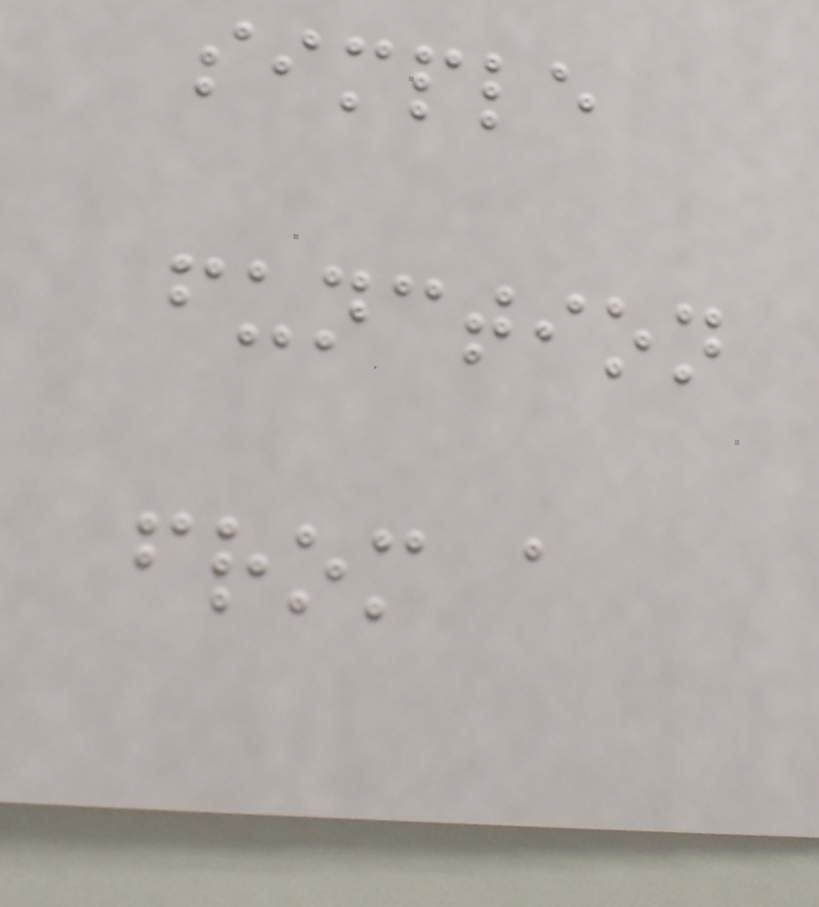simple
function
from a
